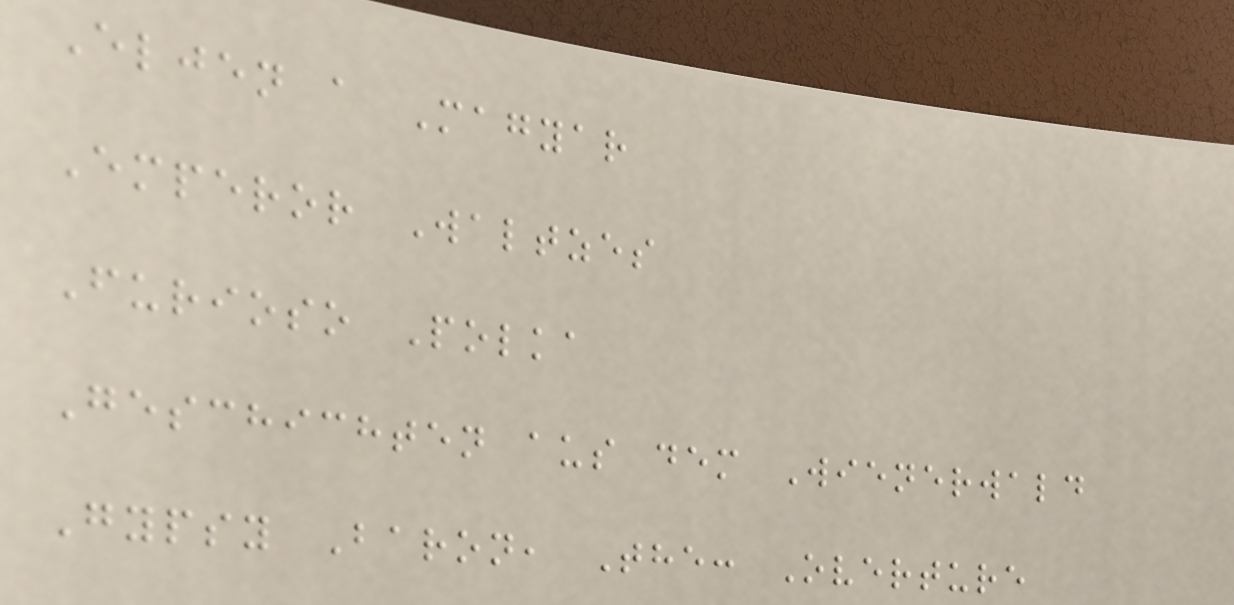Eljen a Magyar
Emperor Waltzes
Furioso Polka
Geschichten aus dem Wienerwald
Gypsy Baron, The: Overture
